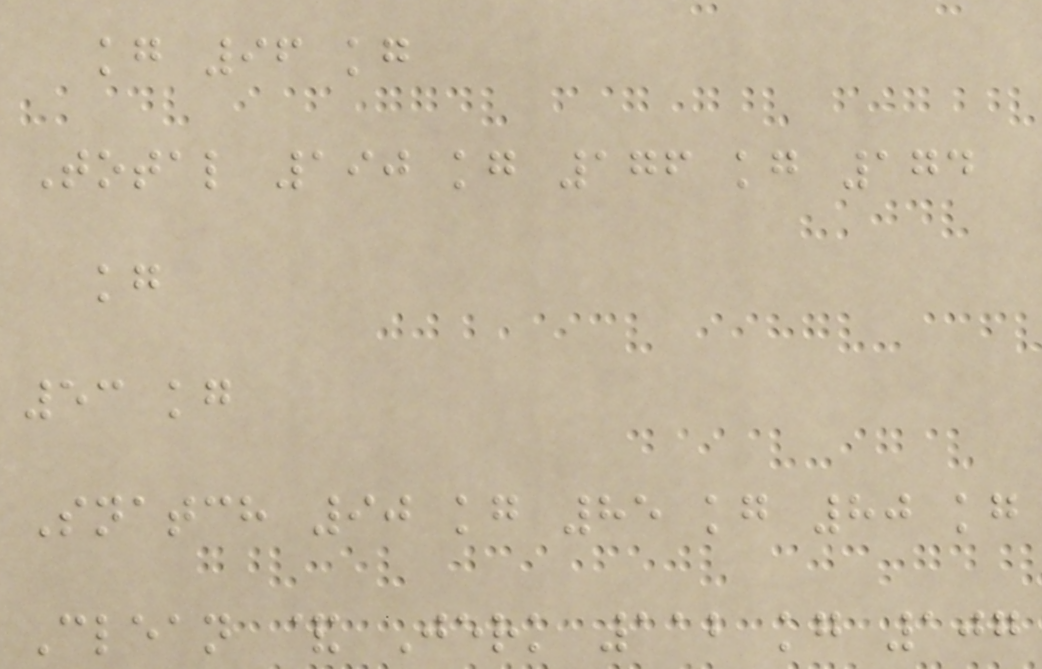kg 96 kg
Total 190 kg 176 kg 174
kg
53 kg
Snatch 90 kg 85 kg 80 kg
Clean & Jerk 112 kg 107
